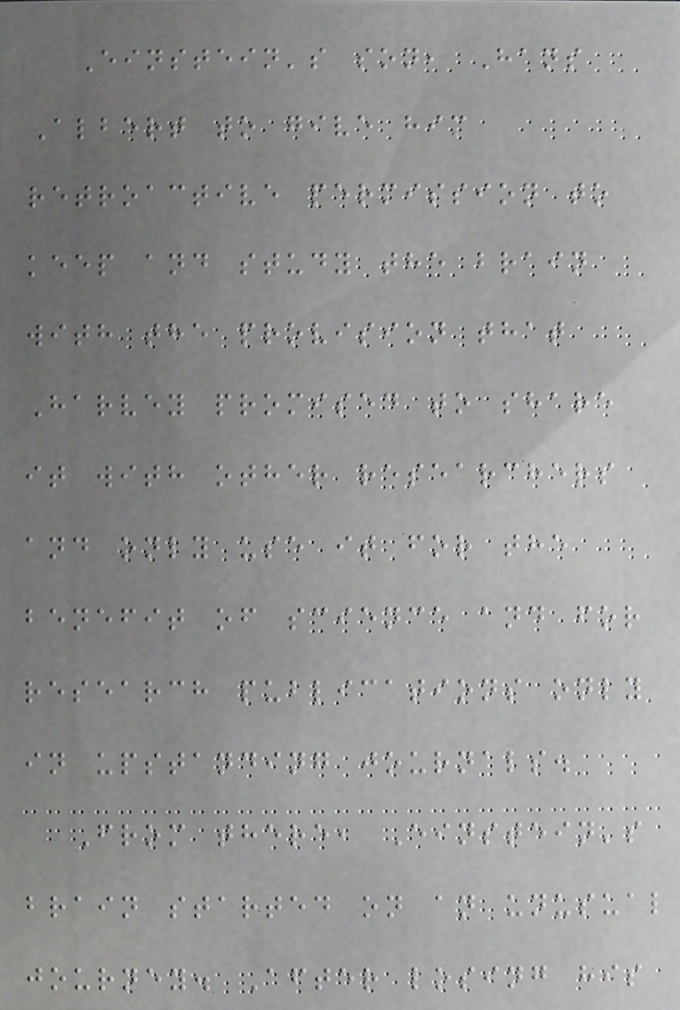Einstein's son, Hans
Albert to give him
retroactive permission to
keep and study the brain
with the provision that
Harvey promised to share
it with other researchers
and only use it for the
benefit of science and for
research publications only
in upstanding journals.
From there, Einstein's
brain started on an unusual
journey. After losing his
